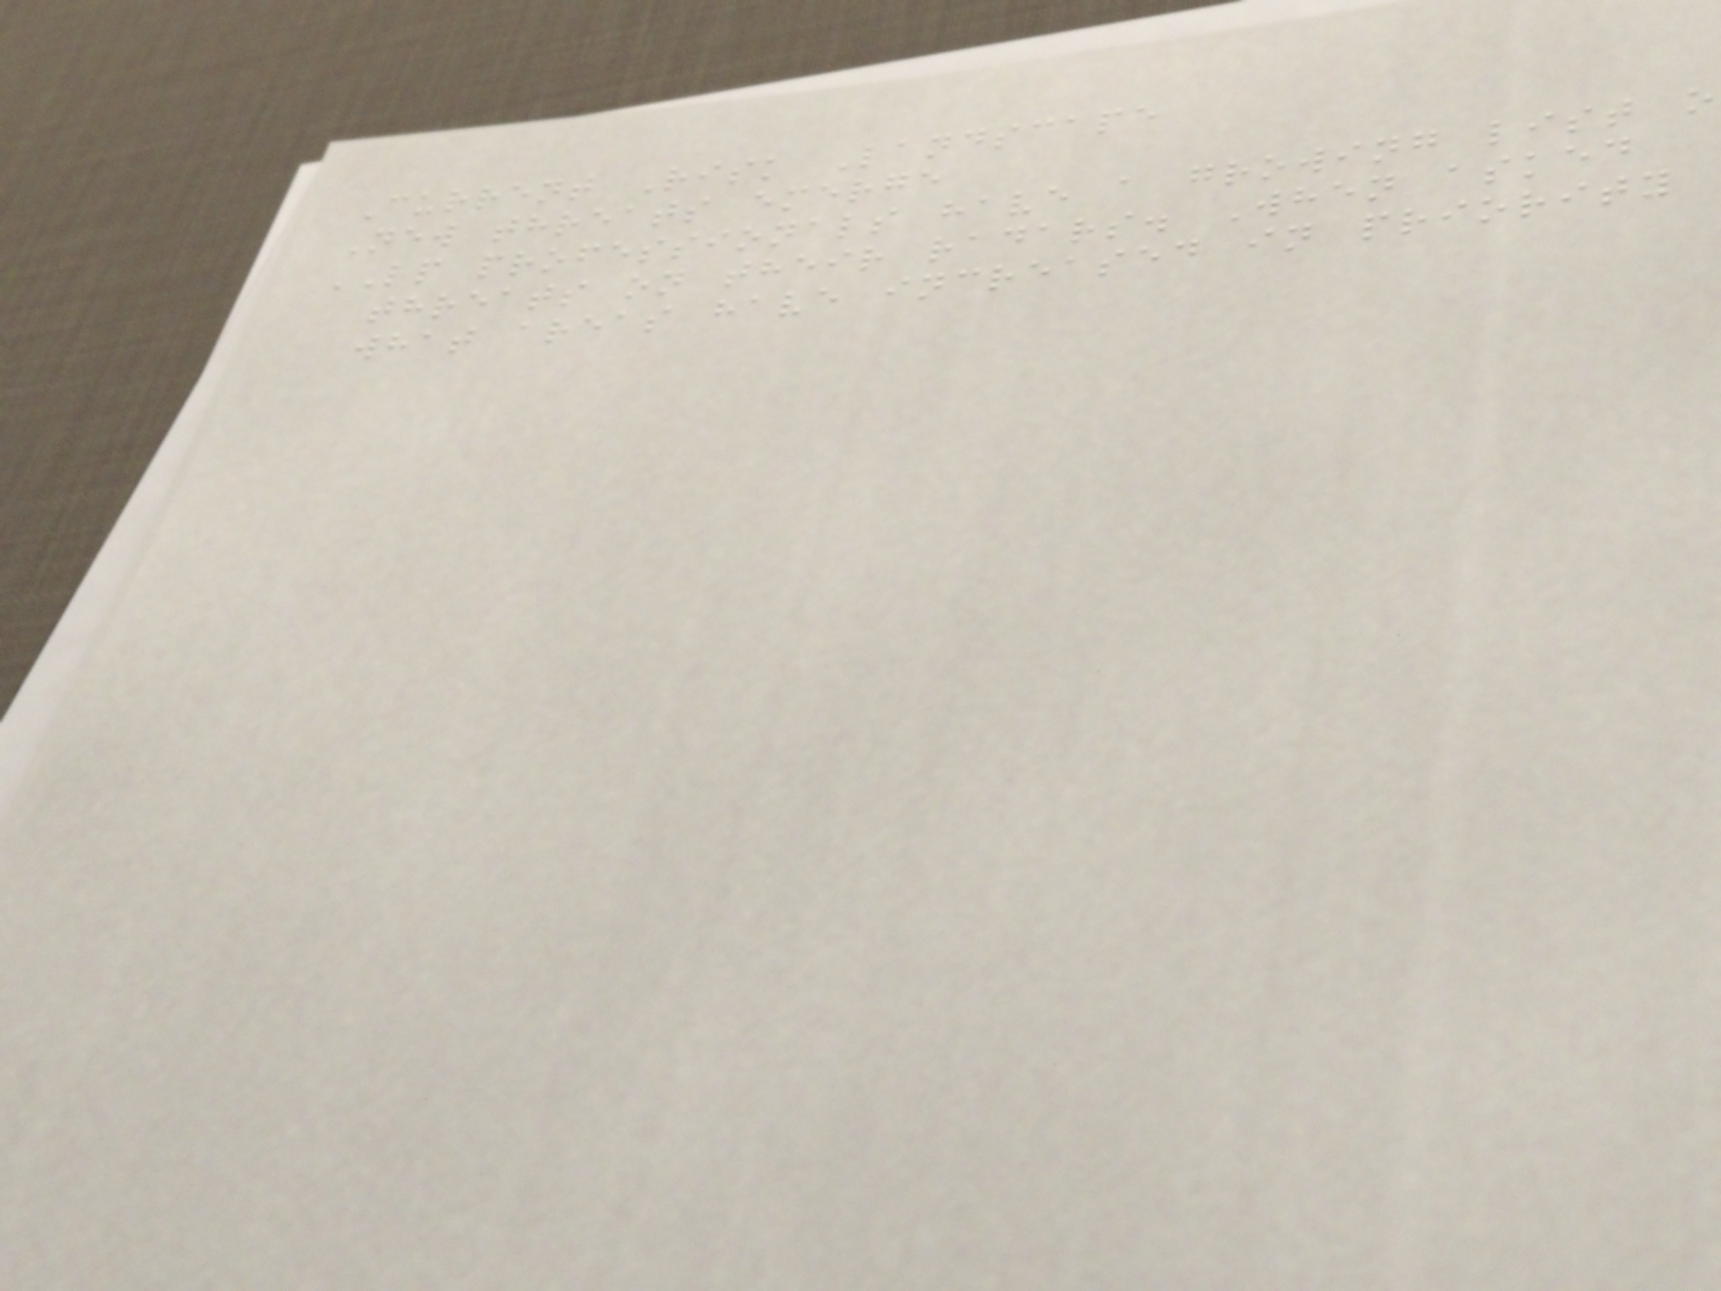Current Risk Landscape
New threats emerge
LP professionals have a growing list o
threats on their radars. When asked
what areas have increased in priority
